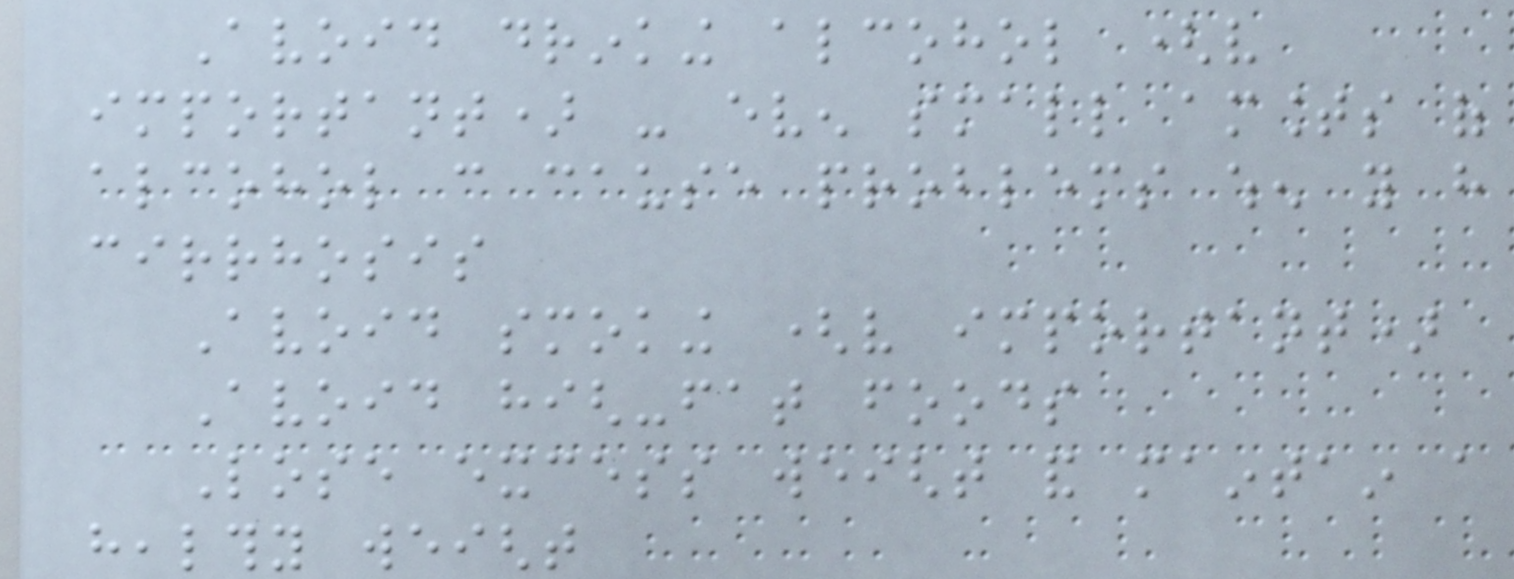Avoid drinking alcohol (very
important) - even small amounts of
alcohol can cause problems when you have
cirrhosis
Avoid smoking (very important)
Avoid high-fat foods
Lose excess weight and maintain a
healthy weight
